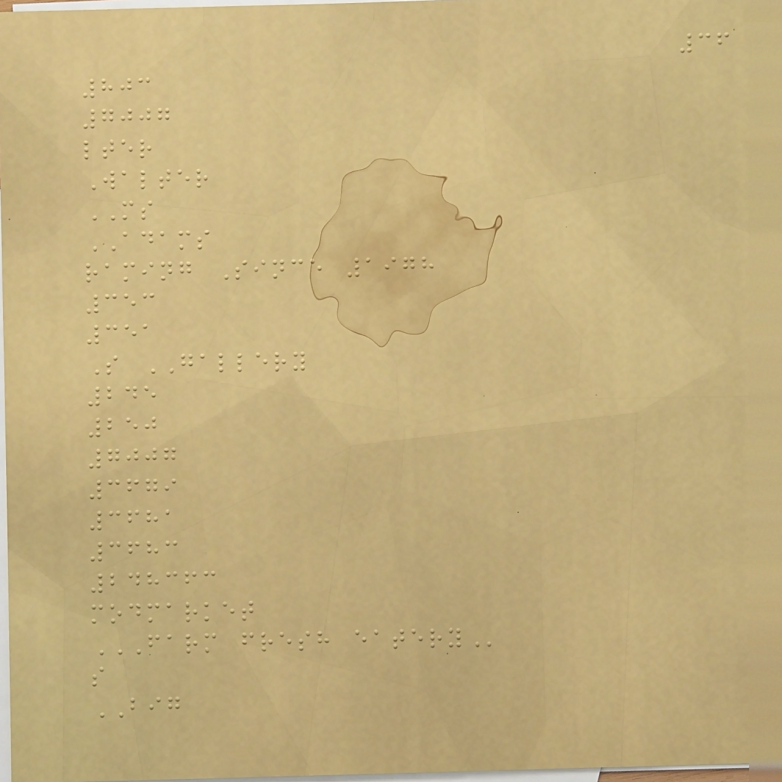36
803
7007
lter
Walter
MS
ADAMS
raming Since 1978
353
351
S GALLERY
245
250
7007
3679
3681
3683
248363
modmarket
FARM FRESH EATERY
s
BIG
